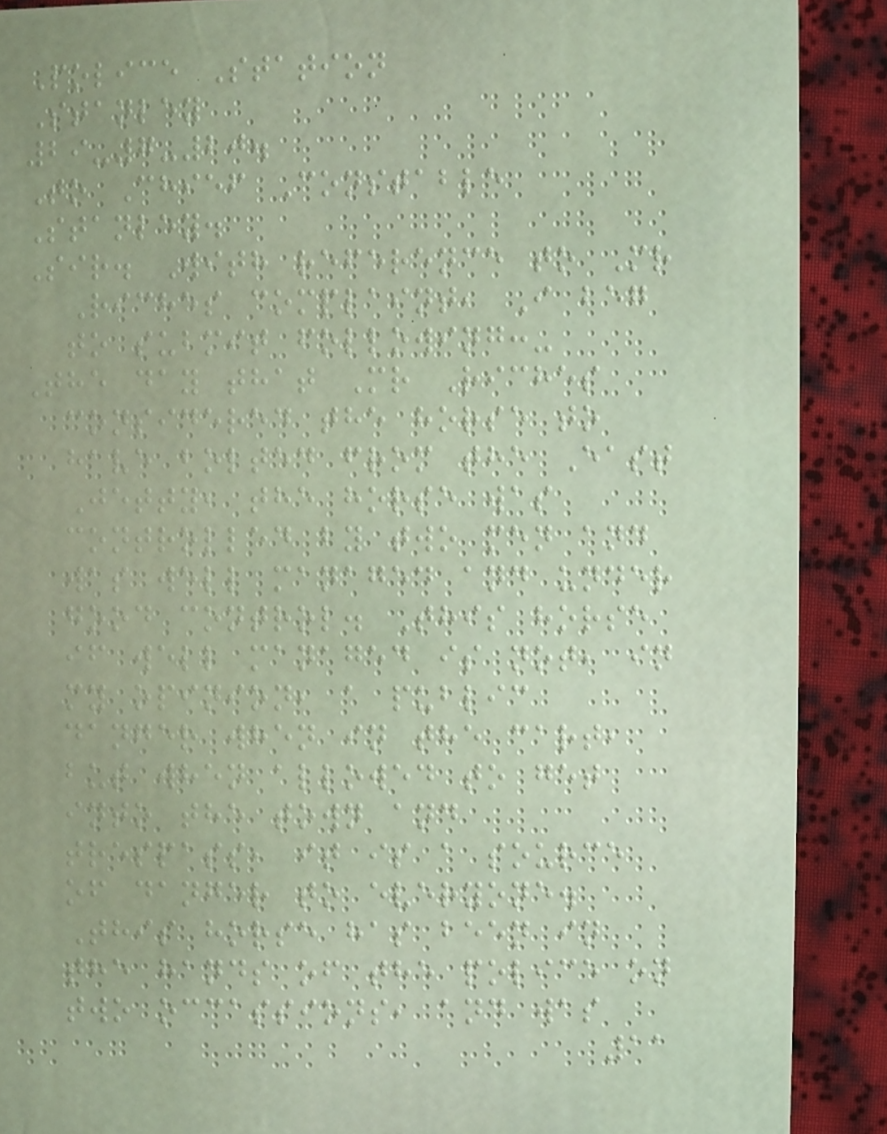Police Station
Stanley
29-7-20.
To Chief Constable
Stanley.
Sir. With reference to Mr
Riches complaint, I beg
to submit following:-
The day that Mr Riches
considered the horse to
have bolted from the East
Jetty, the horse was
controlled by two men and
was well managed and under
good control. This horse
if well managed is not, in
my opinion, a public
danger when in the cart,
but when allowed to get
into the town and
trespass, it is a source
of danger to everyone.
This horse has been in
the hands of the police on
two occassions, and was
11
